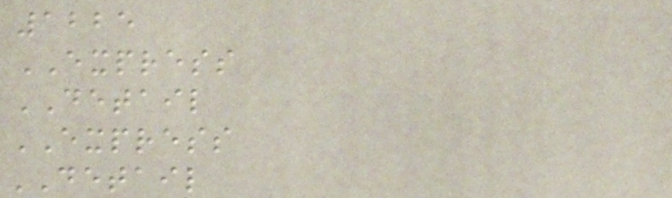1225
EXPRESS
DETAIL
EXPRESS
DETAIL
